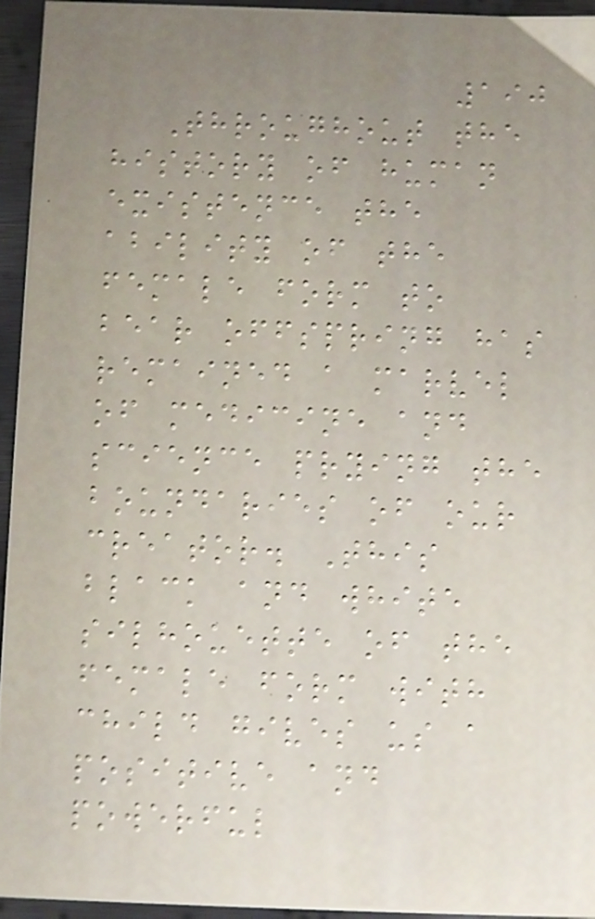190
Throughout the
history of human
existence the
ability of the
female form to
bear offspring has
remained a marvel
of medicine and
science prying the
boundaries of our
creator. This
black and white
silhouette of the
female form with
child gives us a
positive and
powerful
